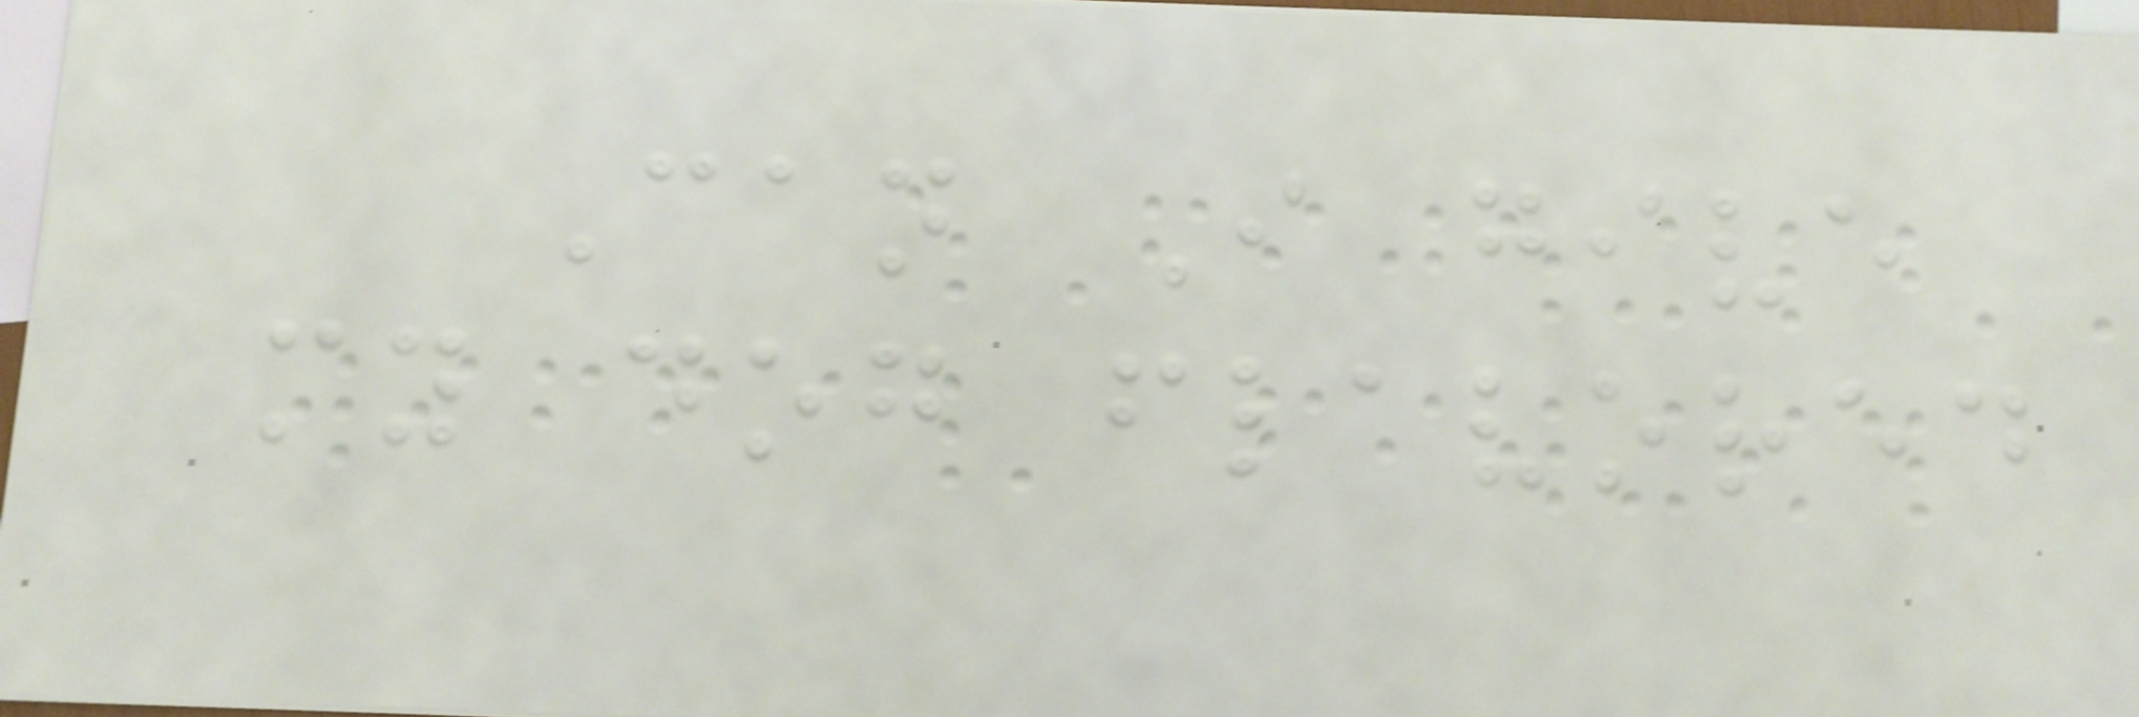Can I give
my dog flavored
